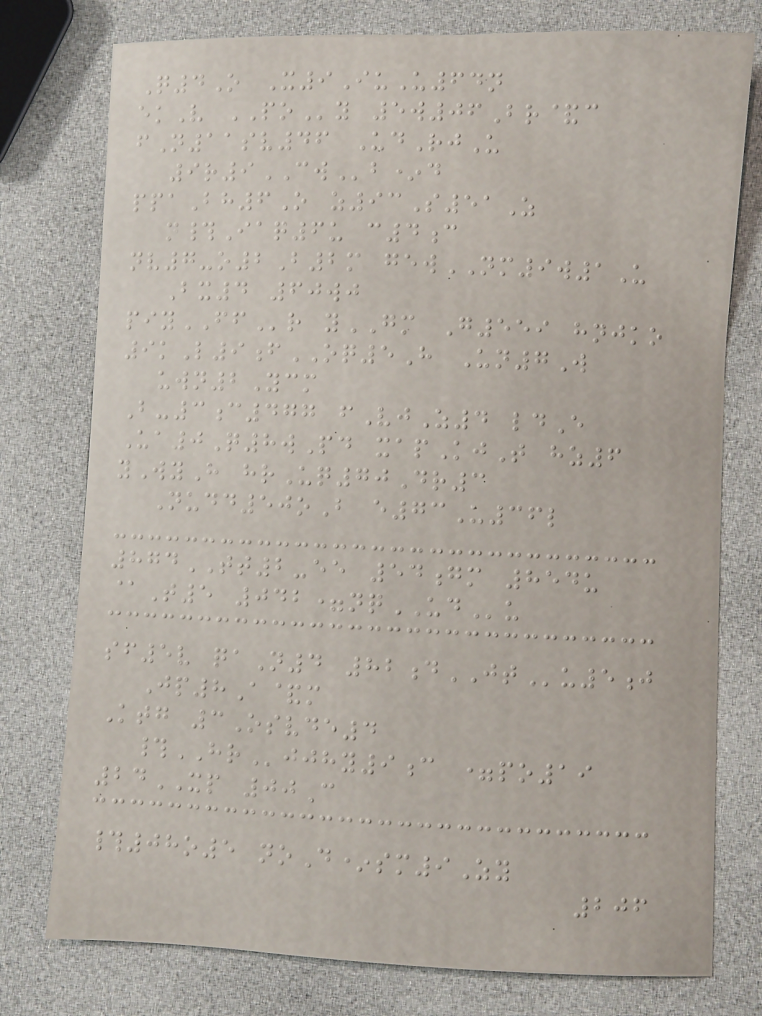Q4O X9IuU64n
ekV POy 5w06Br&c
fN11sv46 UdRjU
9r9CWb*d
ppaBh6O z93S51Z
n#Iaq6u c4c
nv7-o2B2m gewNM9w1U
Bx4 60wj
piyFFr yGM G559 hnjko
9kL9fOQ5H Un7W
uwn2Ycm
B-3c477 fVjZ4 ldE
Ua0Q8wPd xapKjT hz6
yWyH hrUq70Dr3
Nudd50oB e73U36l
874TT2-ee 54gm 854u
@T5 042=nqUDu
sf5v qaN4 82dJTu5j
Jp8A&m
Ktg 3Osvde4
#HRjjhy9c =po19
24XP 00C
#08o5 noD*sm9Zy
206
